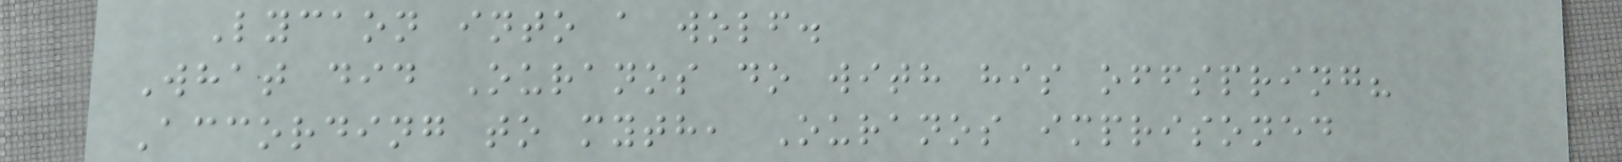Lycaon into a wolf.
What did Ouranos do with his offspring?
According to myth, Ouranos imprisoned
